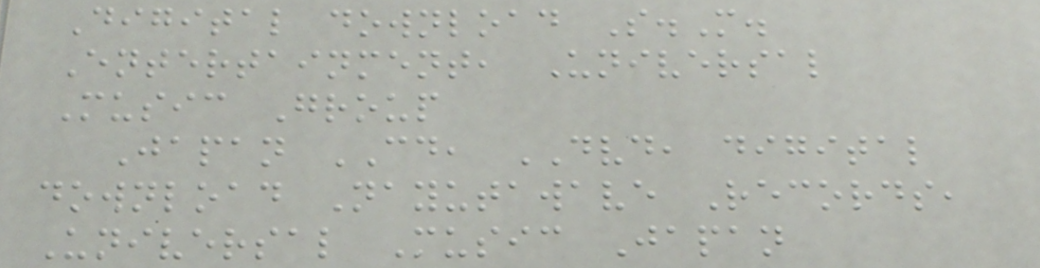Digital download S.M.
Entertainment, Universal
Music Group
Japan CD, DVD, digital
download Nayutawave Records,
Universal Music Japan
